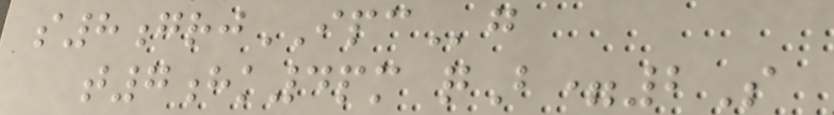s8grjIPCg
t7hk4pm qB=2S
